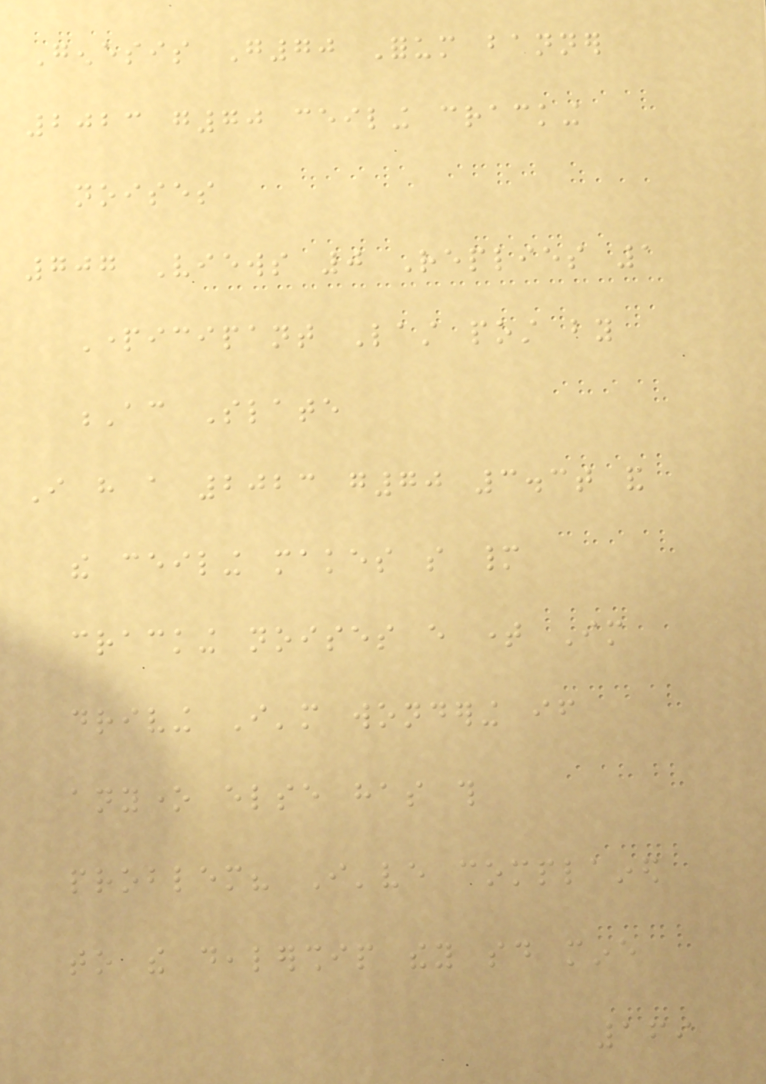Genesis G70 Forum banner
2023 g70 ceiling cracking
noises
707 Views 0 Replies 1
Participant Last post by
Ac Slate
I have a 2023 g70 3.3t and
the ceiling makes so many
cracking noises every time Im
driving I'm wondering if
anyone else has this
problem? I've complained
to the dealership they said mine
169
